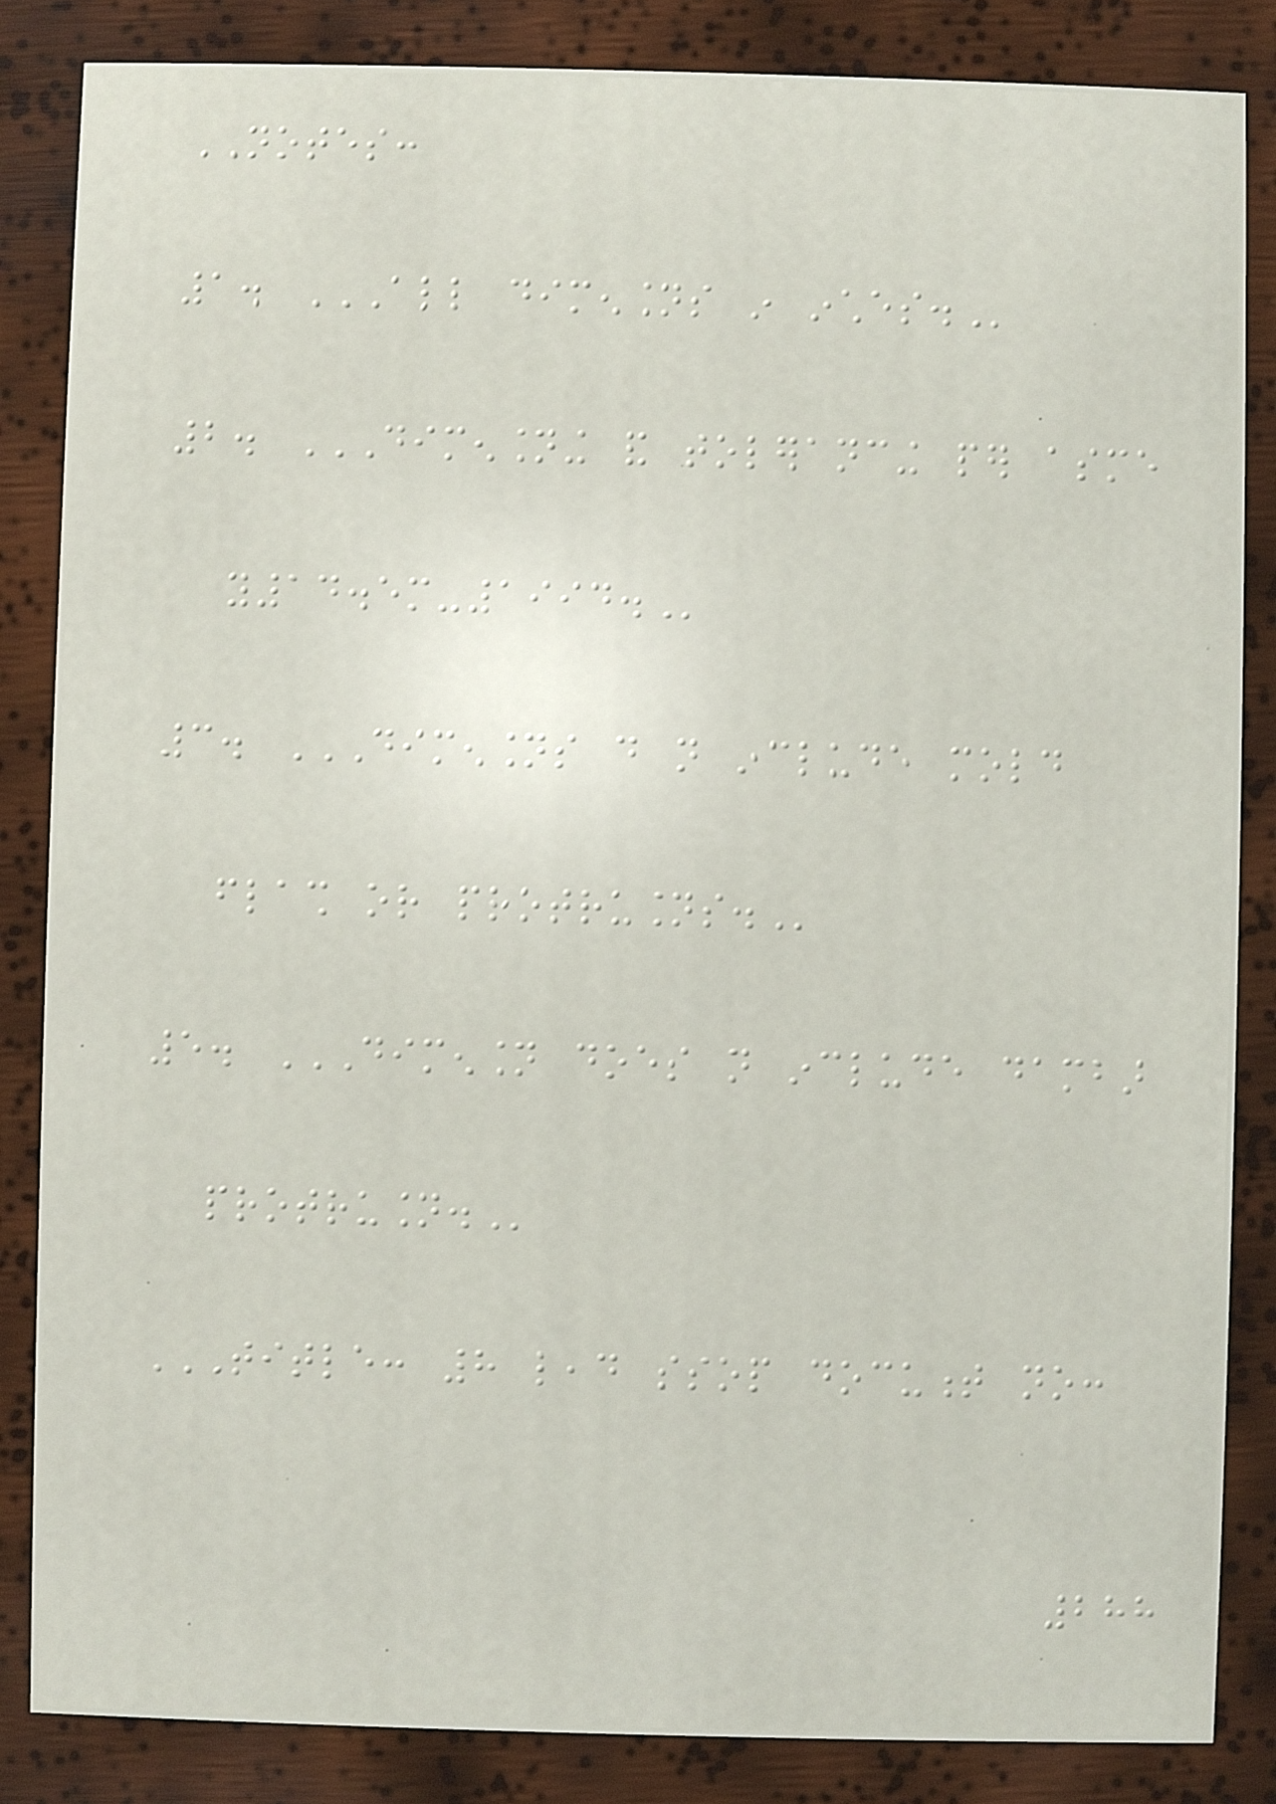NOTES:
1. ALL DIMENSIONS IN INCHES.
2. DIMENSIONING AND TOLERANCING PER ASME
Y14.5M-1994.
3. DIMENSIONS DO NOT INCLUDE MOLD
FLASH OR PROTRUSIONS.
5. DIMENSION DOES NOT INCLUDE DAMBAR
PROTRUSION.
TITLE: 8 LEAD SSOP DOCUMENT NO:
288
